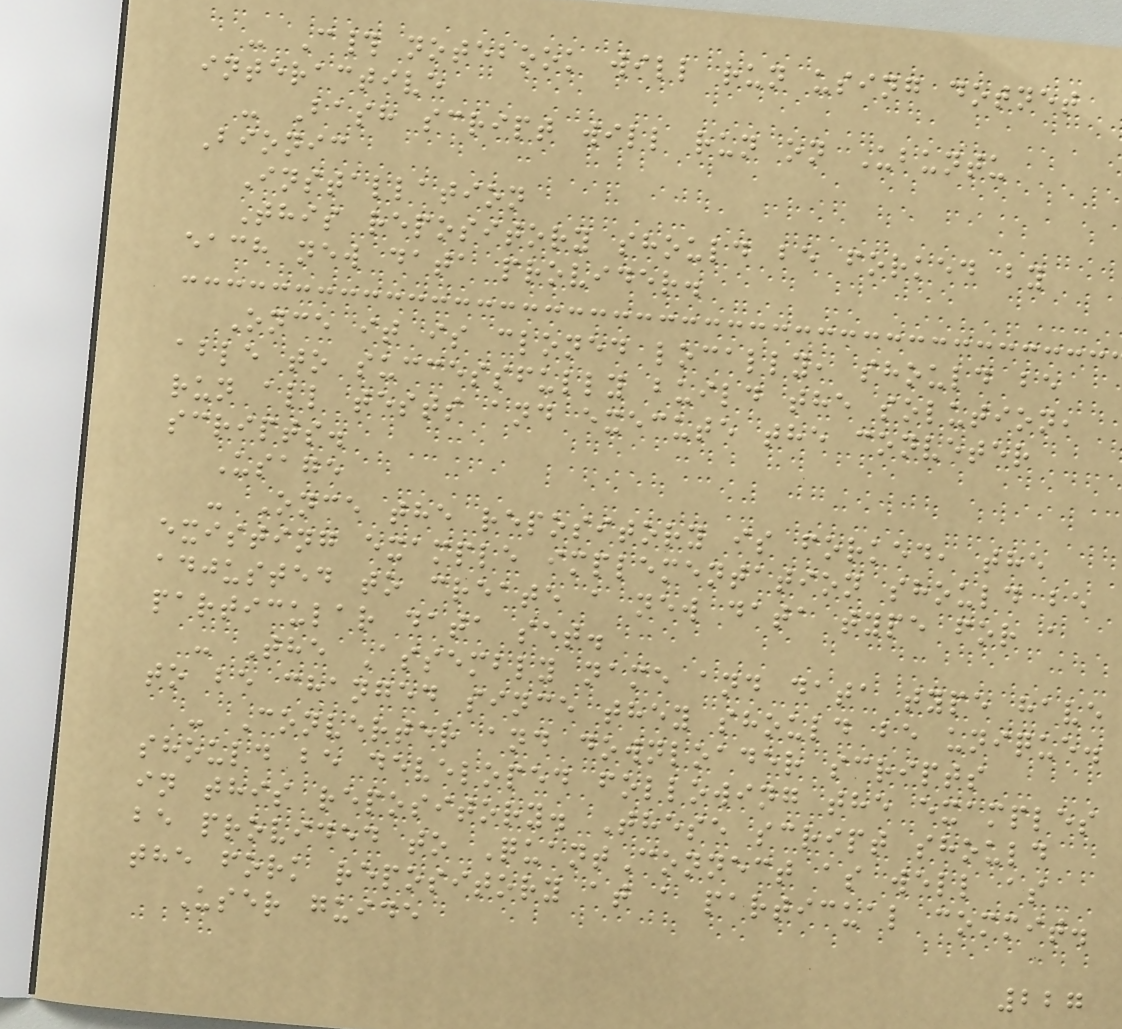- C# notebook will run using dotnet
interactive
- Bash script will run on Ubuntu
Bionic
Installation
This repository should be forked by
each new data provider.
Once it is cloned locally, should be
able to successfully build the solution,
run all tests and execute the conveter
scripts.
Usage
- Once the repository is forked, the
existing example implementation should be
adjusted to create a new data type for a
particular data set.
- The Assembly name and data type have
to be changed since they should be unique.
- Converter and downloader scripts
should be developed following the examples
in this repository. These script should
be provided to QuantConnect as well as
the fork repository at a particual commit.
User guide
227
